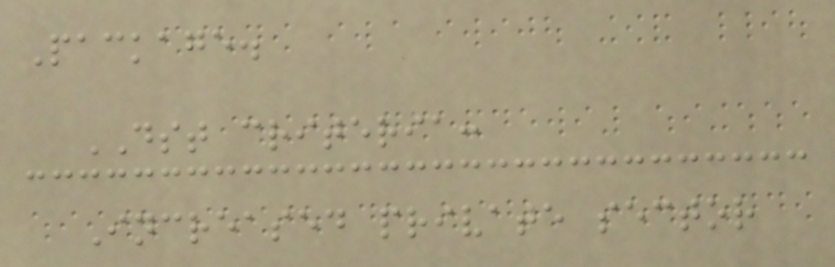Package.
DST criteria:
Increased private sector
